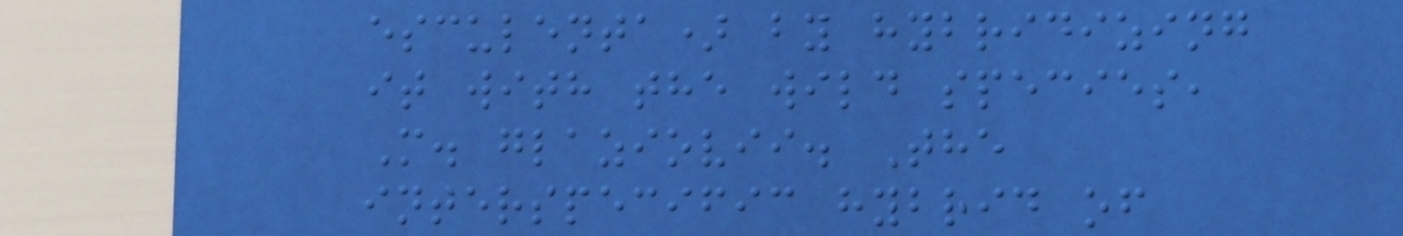esculenta) by hybridizing
it with the wild species,
M. glaziovii. The
interspecific hybrid of
